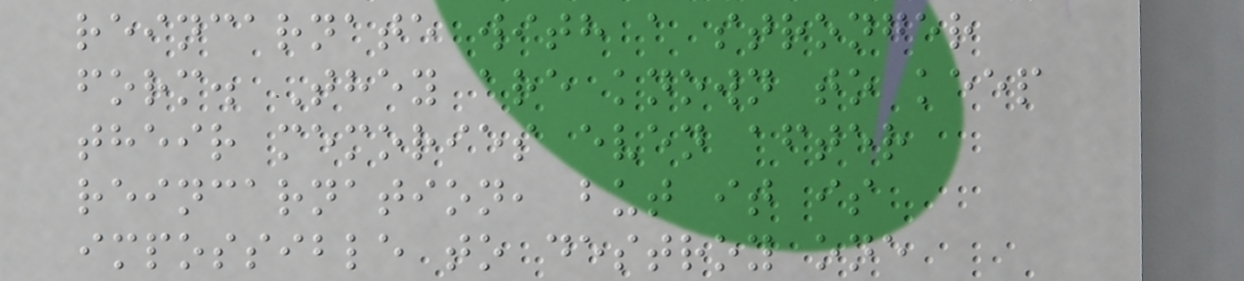reincarnate with a stronger
form. They are known to keep
their memories even after
reincarnation, but it is
impossible to destroy one
